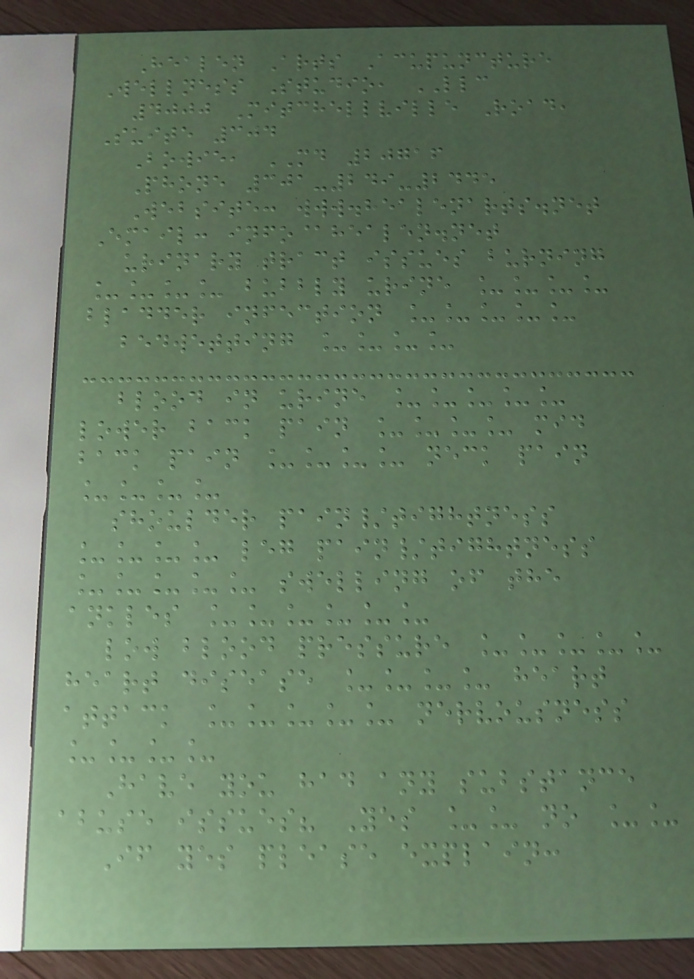Healen Arts Acupuncture
Wellness Studio, LLC
4000 Mitchellville Road,
Suite 304
Bowie, MD 20716
Phone 301-249-2445
Website: www.healenarts.net
Email: info@healen.net
urinary tract issues burning
____ bubbly urine ____
bladder infection _____
bedwetting ____
blood in urine _____
lower back pain ____ mid
back pain ____ neck pain
____
shoulder pain/tightness
____ leg pain/tightness
_____ swelling of the
ankles ______
low blood pressure _____
heart disease ____ heart
attack _____ nervousness
____
Have you had any substance
abuse issues? Yes __ no __
If yes please explain:
